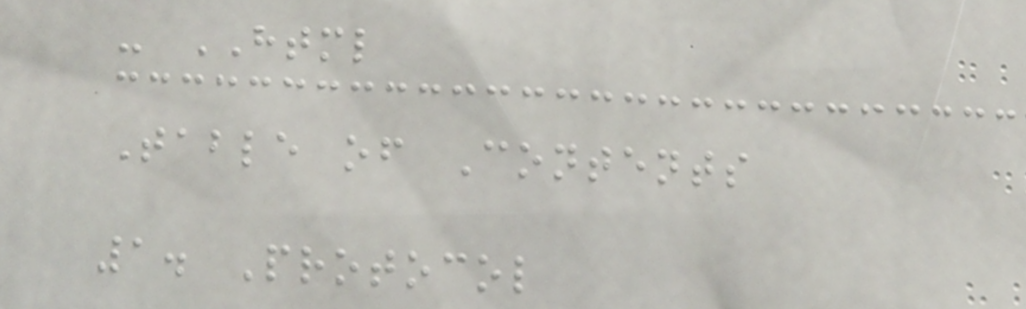- HTML
Table of Contents
1. Protocol
